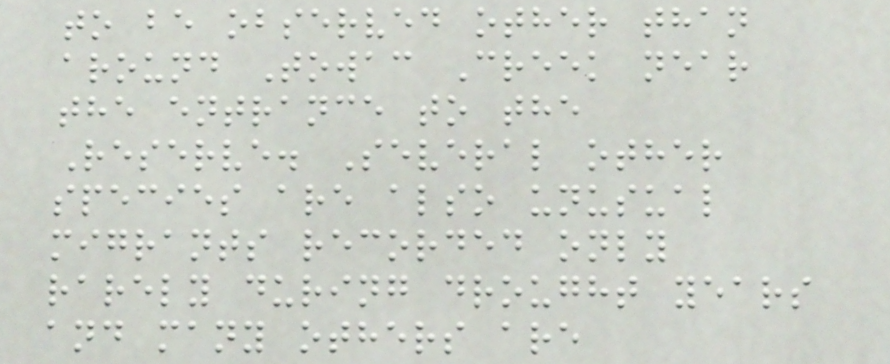to be observed other than
around Towac Creek near
the entrance to the
Reserve. Several other
species are also unusual
migrants recorded only
rarely during drought years
and many others are
